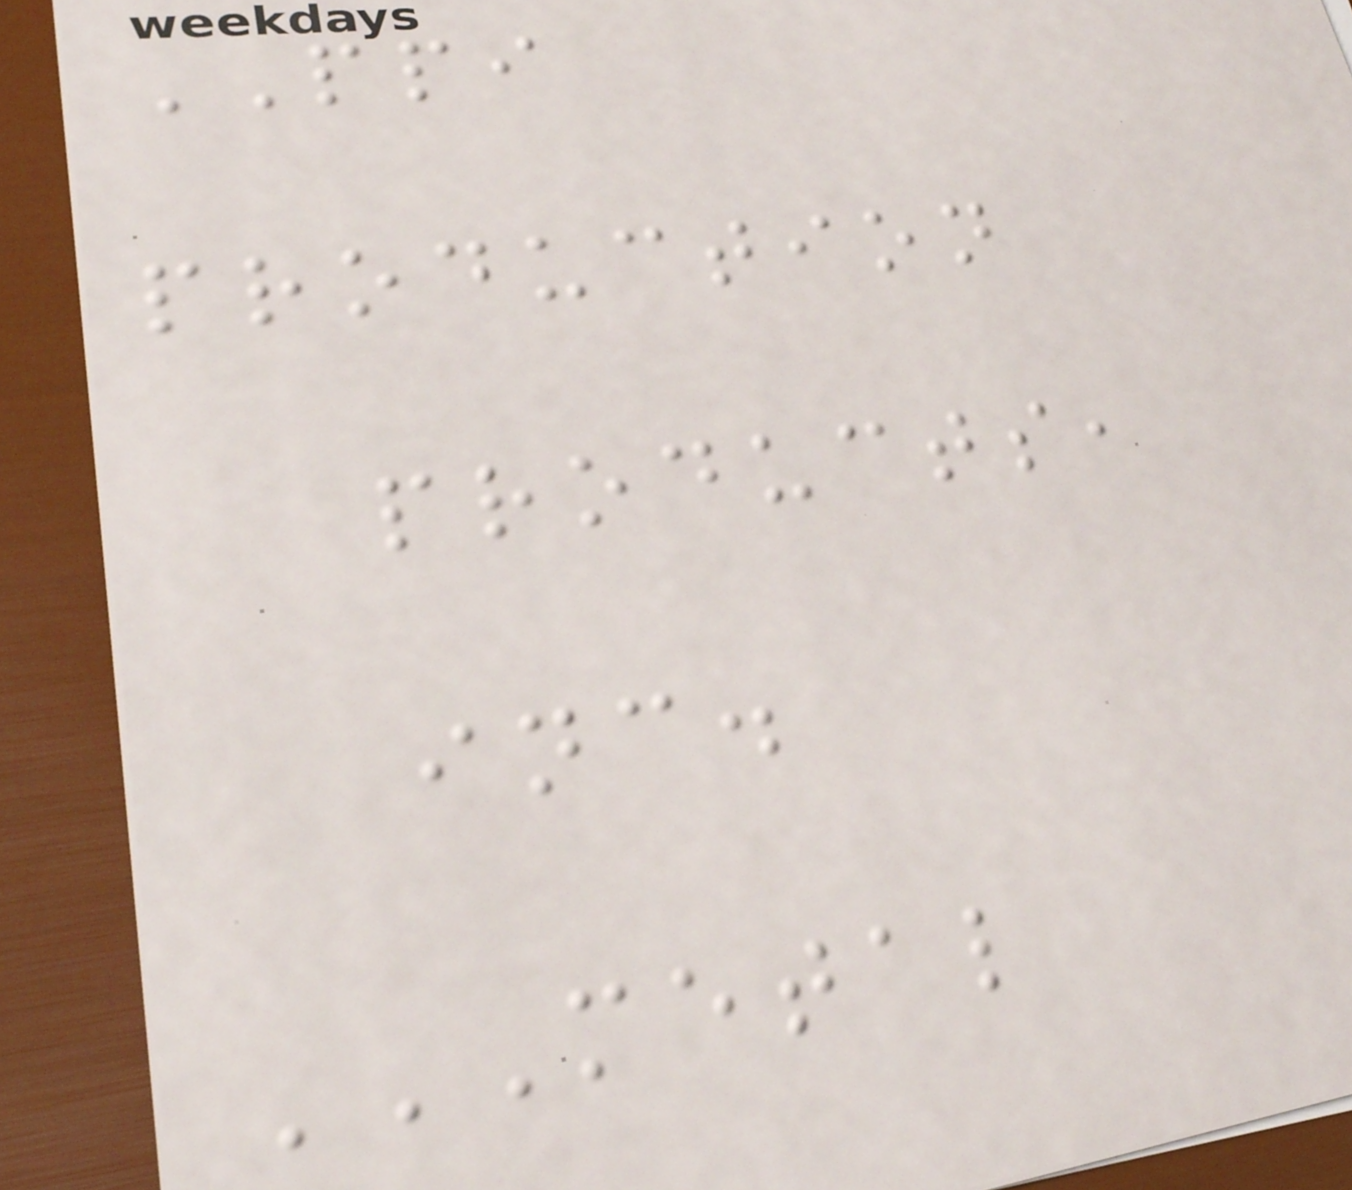PPI
production
products,
inc.
METAL
